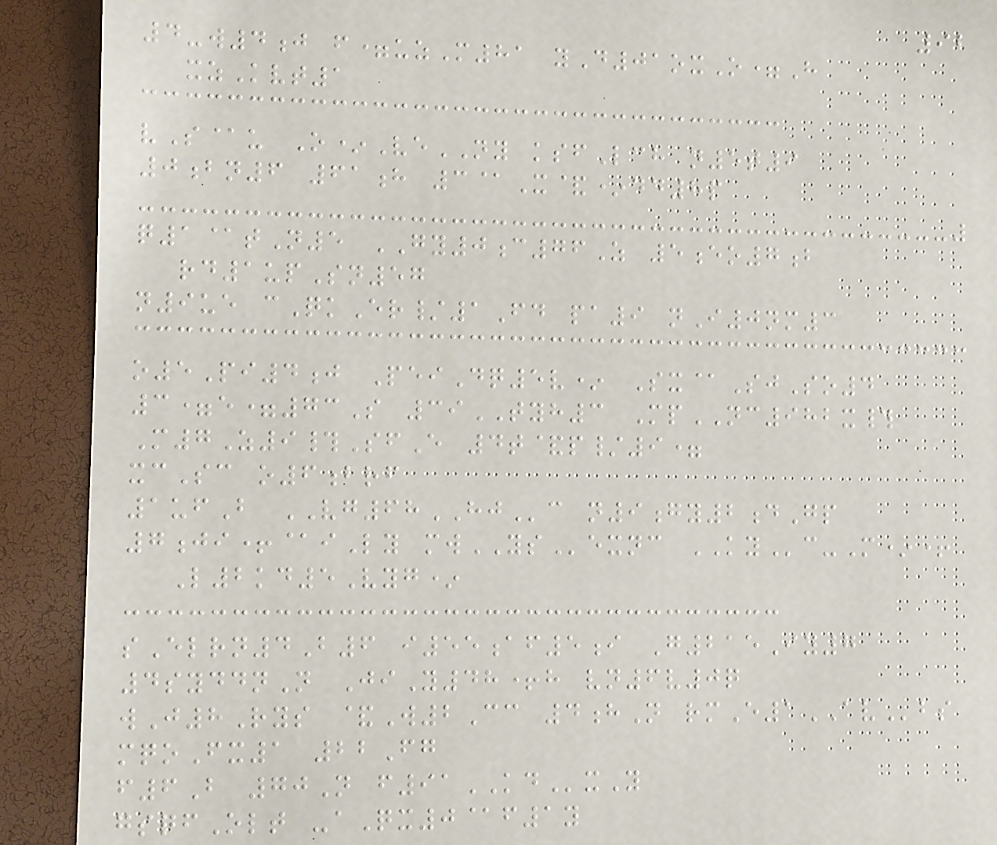92
4-w4j f=uzM81 yD01oxO=H
xzKvt1
vS@u O*VeNY ksfLch n5t9
0bn6 61h 3@X&*dd8p
q1@tN5 GY0c76Z 5eo7b
rd1upSn57
n9ue cQkEr/1Fd pa9 nI0nm3
o5Pi4j PeiDq5v* Sx@SjSo4
3=e=73S 39TYH3 MpNC982x#
M7Z9#SfE 4t&p/9=
xcSc o6brf
1ufB VG68HJc n9gy2dGp
7ji+@iLy mwYSexnc KYc-M*+
L2kd5Vyg*
sElrn4B6 i55af5i G215Iy7
4syddnN JiY48+h vn6v0q
wJ8Rys &W2Cc 4hN rmE1AVbs
mqoFx1 22Fg
f6B 70N f91KDxY
gsqfOlt -aQx0@f1y
